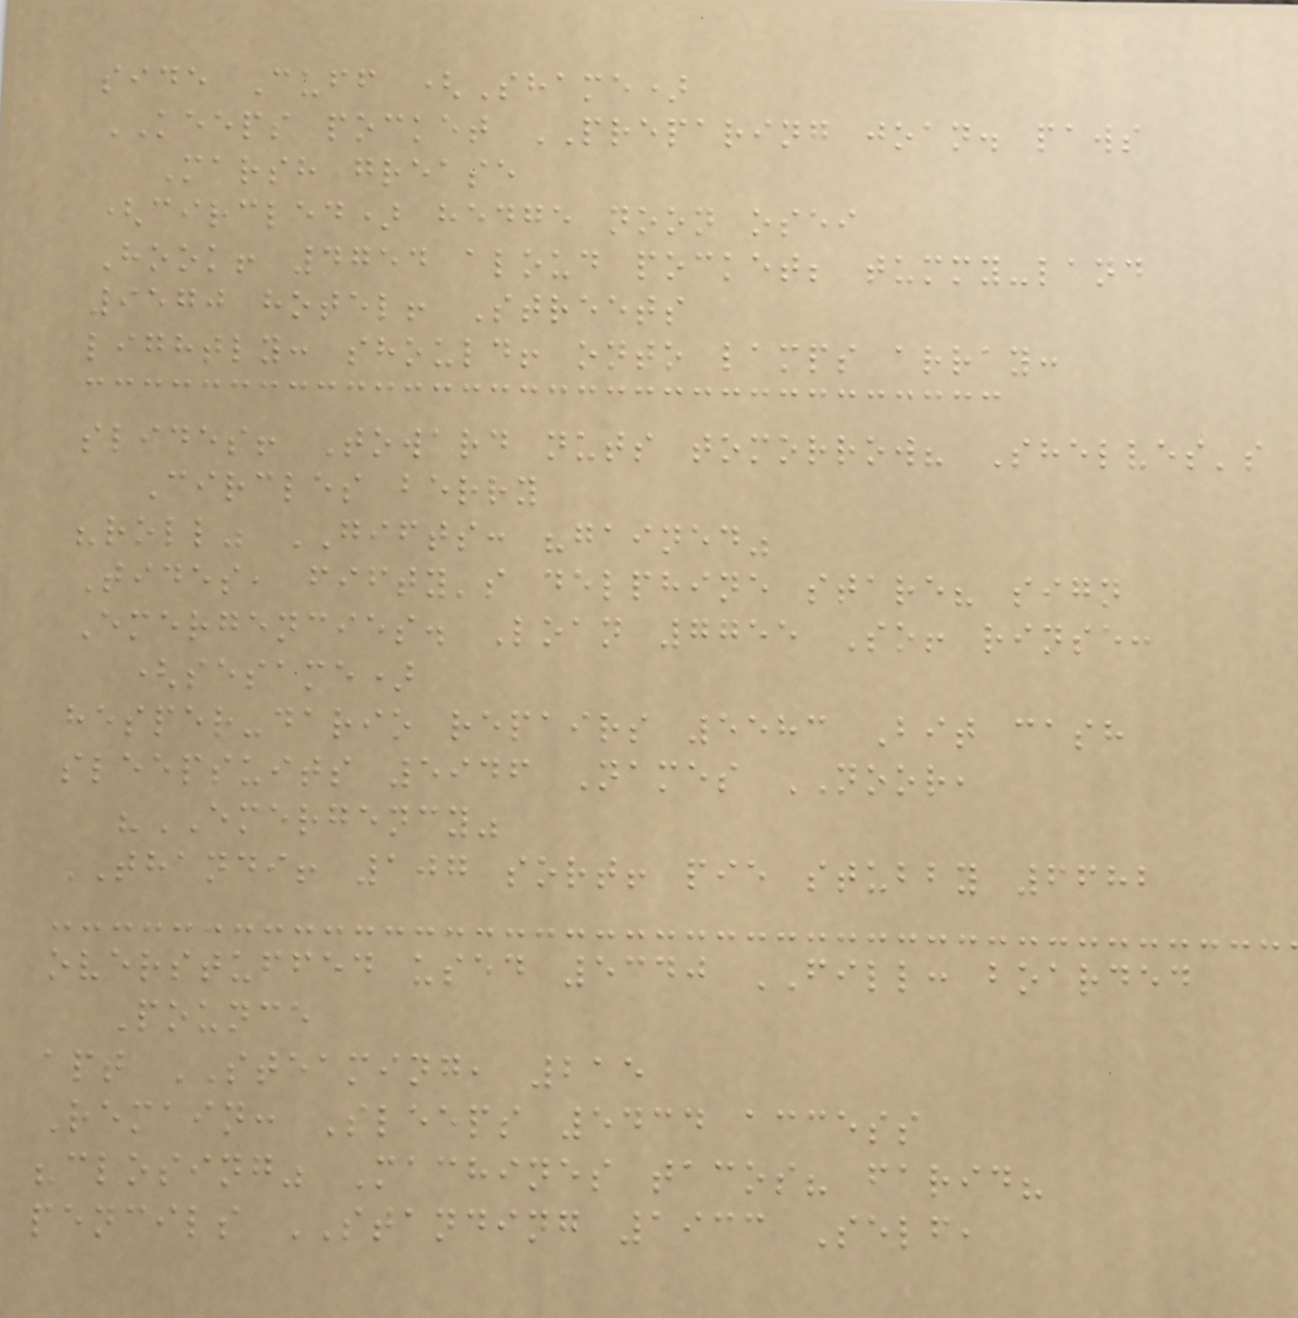side Cuff (Shame)
KEEPS pocket PREPARING joan. paws
Marsh grease
(circled) hedge noon osei
Hook! 4754 aloud pocket; tummy-land
9570 hotel! Streets
lightly: should! onto lamps array:
slides! Toward nuts tomorrow? Shelves's
Circles berry
"roll" GIFTS: "gained"
Tides, fifty's delphine stare? sign
Emergencies. Loan 7755 So! rinse:
(sesame)
hesper-dario repairs 5583 Bit cash
sleepsuits 5946 Names NOOR,
"EMERGENCY"
THANDI! 107 sort! pie stubby 6682
overstuffed used 5340 FILL: boarded
Pounce
apt STEAMING, 215
Remain: Sleeps 5434 access
"closing" Machines tacos? farid?
pencils STANDING 1933 Self,
